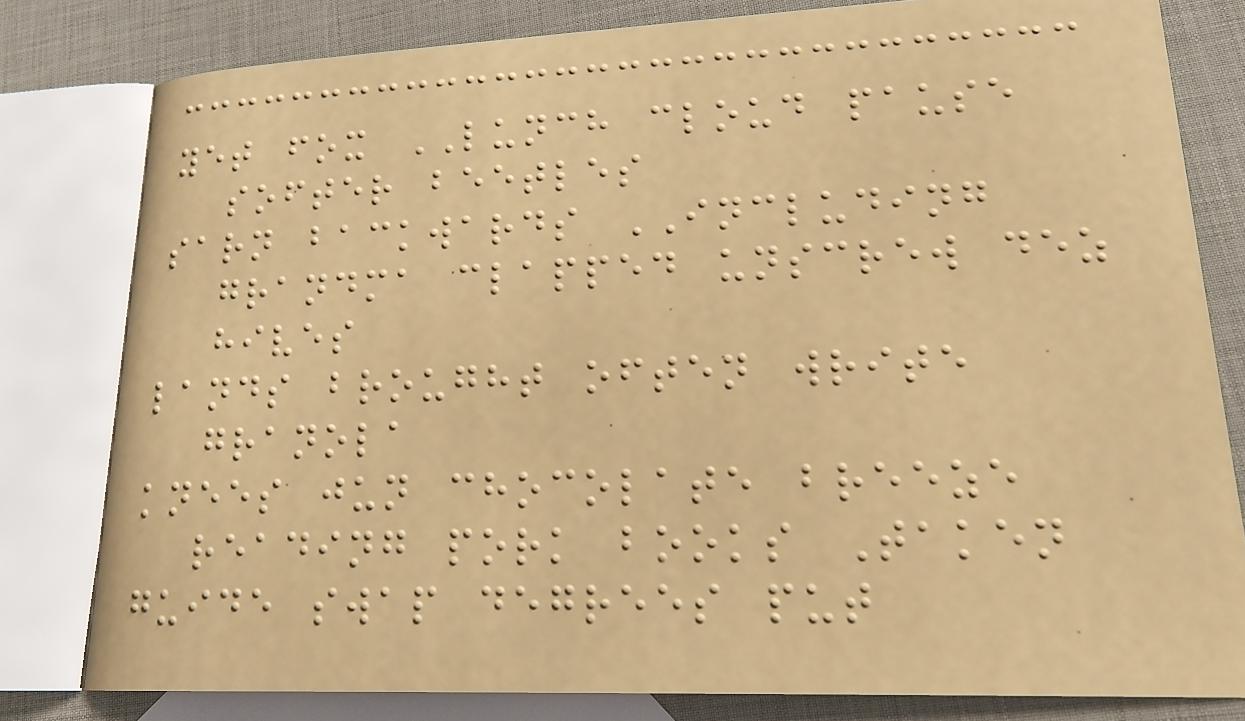yet fox LUNCH cloud pause
softer beetles
sarn backwards INCLUDING
grandma clapped unscrew dez
hives
lands brought often write
granola
knees jun chocolate breeze
reading pork books Taken
guide swap degrees put
